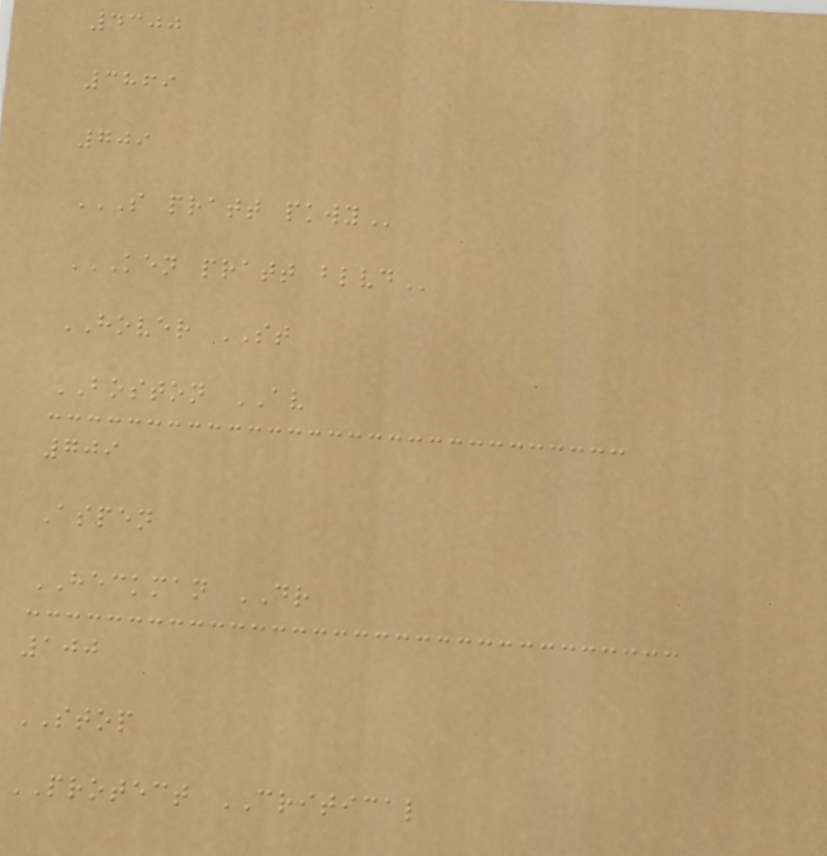4300
3869
709
S PRATT PKWY
KEN PRATT BLVD
HOVER ST
BOSTON AV
709
Aspen
HECKMAN DR
100
STOP
PROTECT CRITICAL
